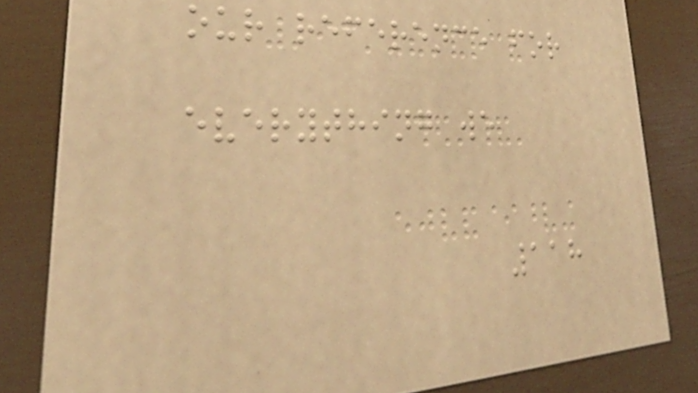our reference for
everything we
118
